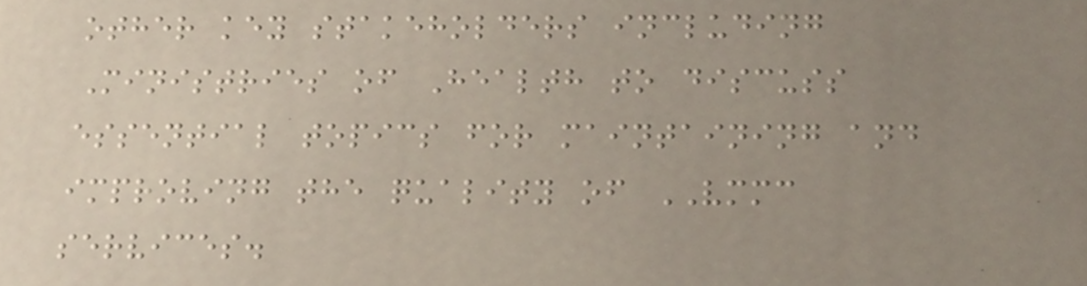other key stakeholders including
Ministries of Health to discuss
essential topics for maintaining and
improving the quality of VMMC
services.
